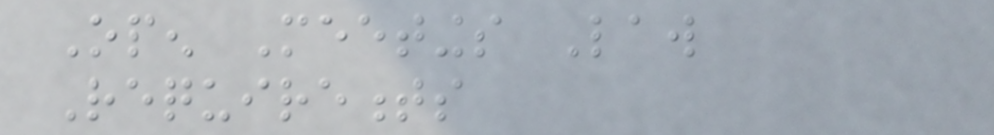Open Meetings Law
Requirements
